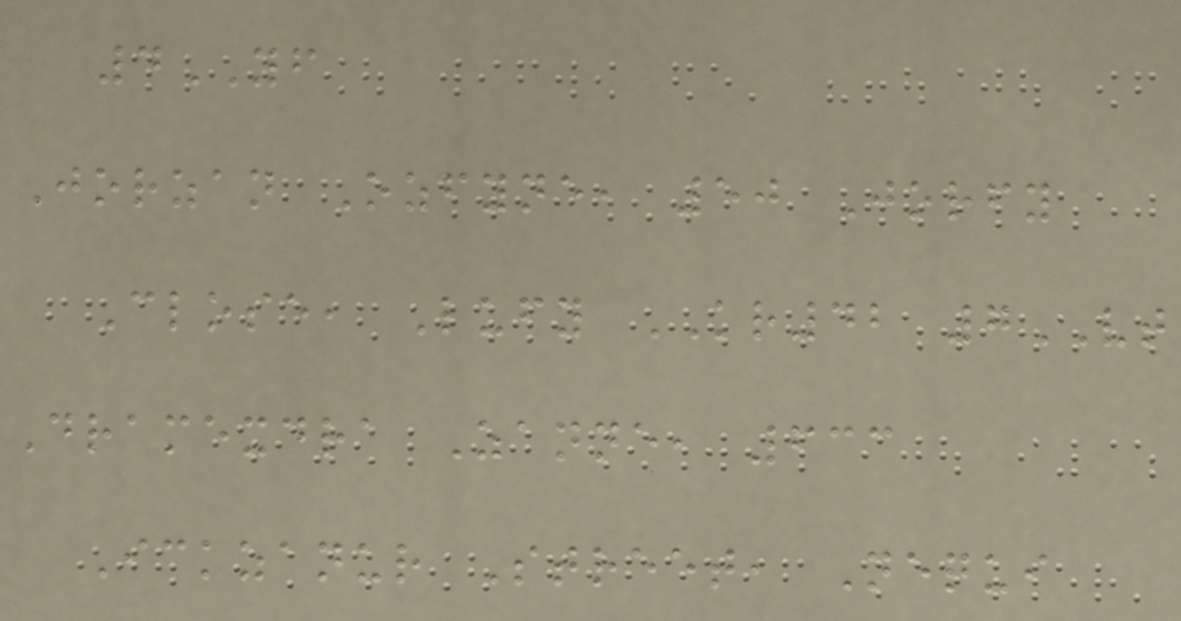4YF
Jorzan Ozfyne, 50 Jorfy
Close, Lufy KR42 7VT
Dramexdra Zanne, 633
Ickzanur Street, Nequi
